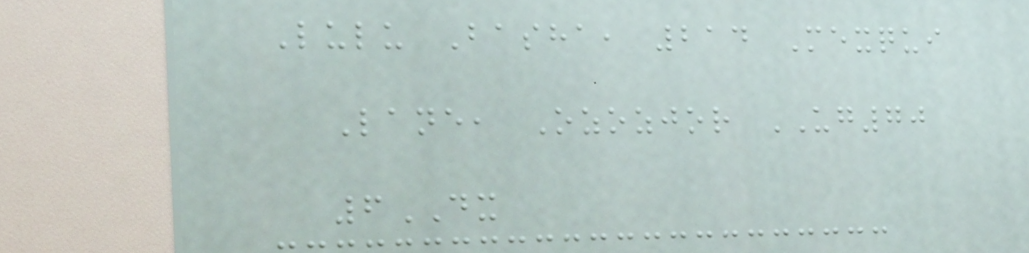Lulu Basha, 214 Mexqui
Lane, Ozozjor UG70
6DX
